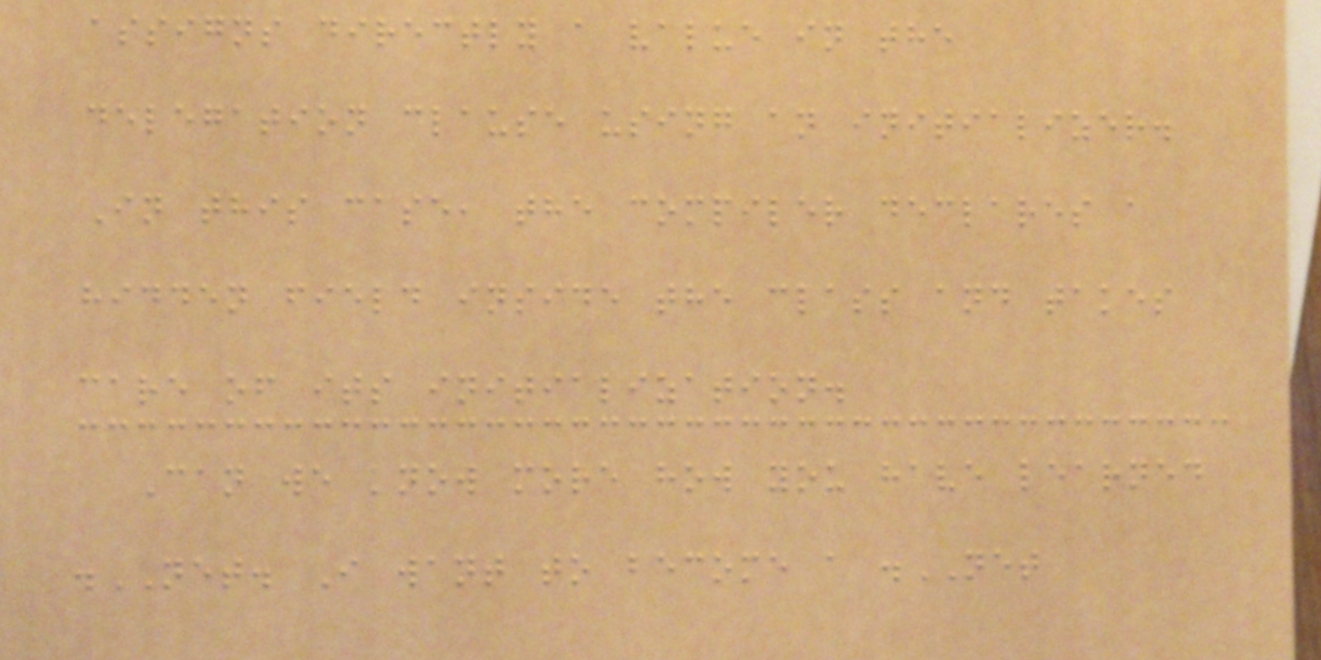assigns directly a value in the
delegation clause using an initializer.
In this case, the compiler declares a
hidden field inside the class and takes
care of its initialization.
Can we know more how you have learned
.NET. I want to become a .NET
